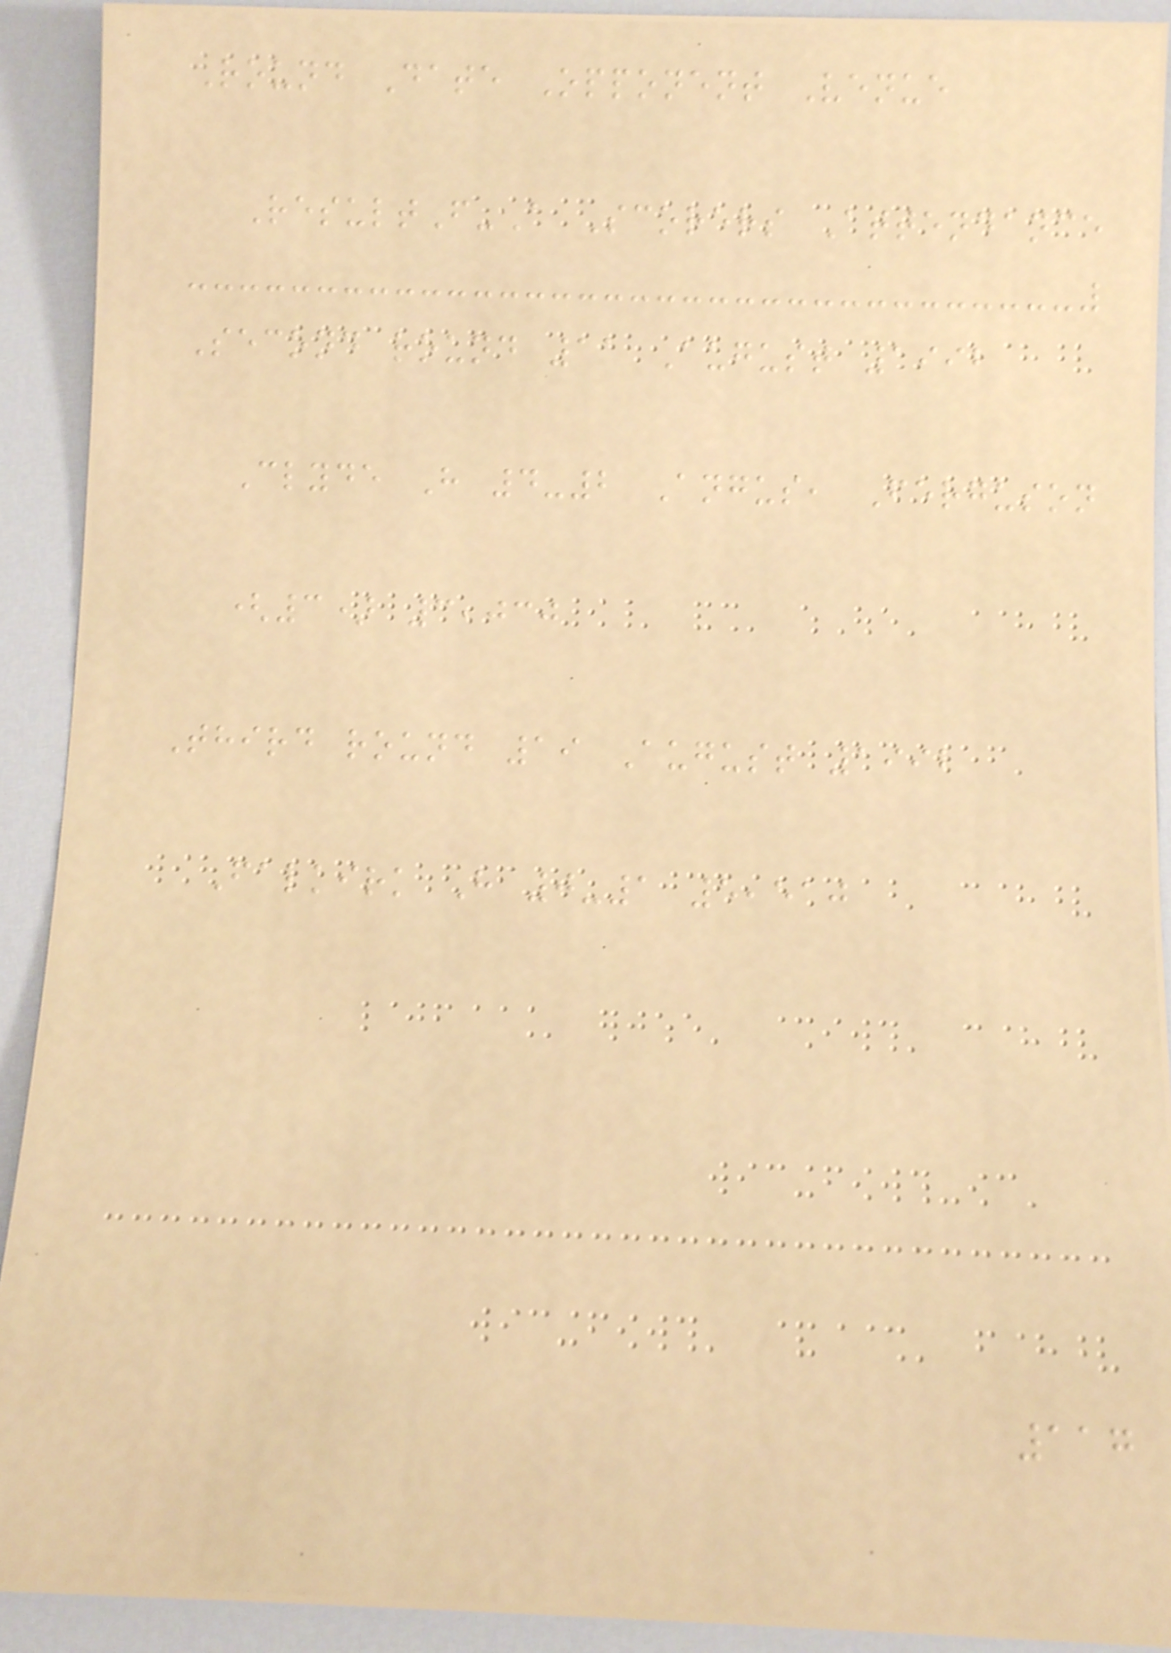Round Date Opponent Venue
ResultF-A Scorers Attendance
Second round 11 August 1992
Clyde H 4-2 Angus, Ferguson
(3) 3,030
Third round 19 August 1992
Falkirk H 0-1 5,510
117
